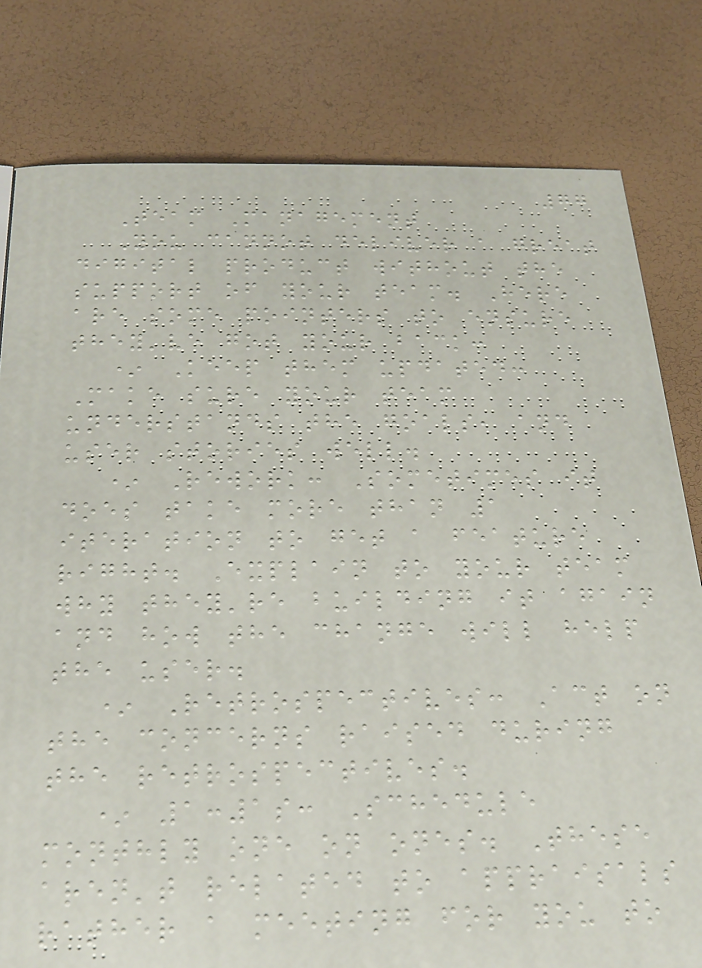77
Team Management
You cannot deliver a great
digital product without the
support of your team. Here
are some pointers to ensure
they've got your back:
* Keep them updated:
Make sure your team
understands the goals, and
user stories well.
* Rework: Sometimes it
does take more than 1
iteration to get a feature
right. Explain to your team
why they're building it again
and how the change will help
the user.
* Retrospectives: Act on
the concerns raised during
the retrospectives.
* 1:1s: Schedule
monthly one on ones. These
aren't related to appraisals
rather a meeting for you to
